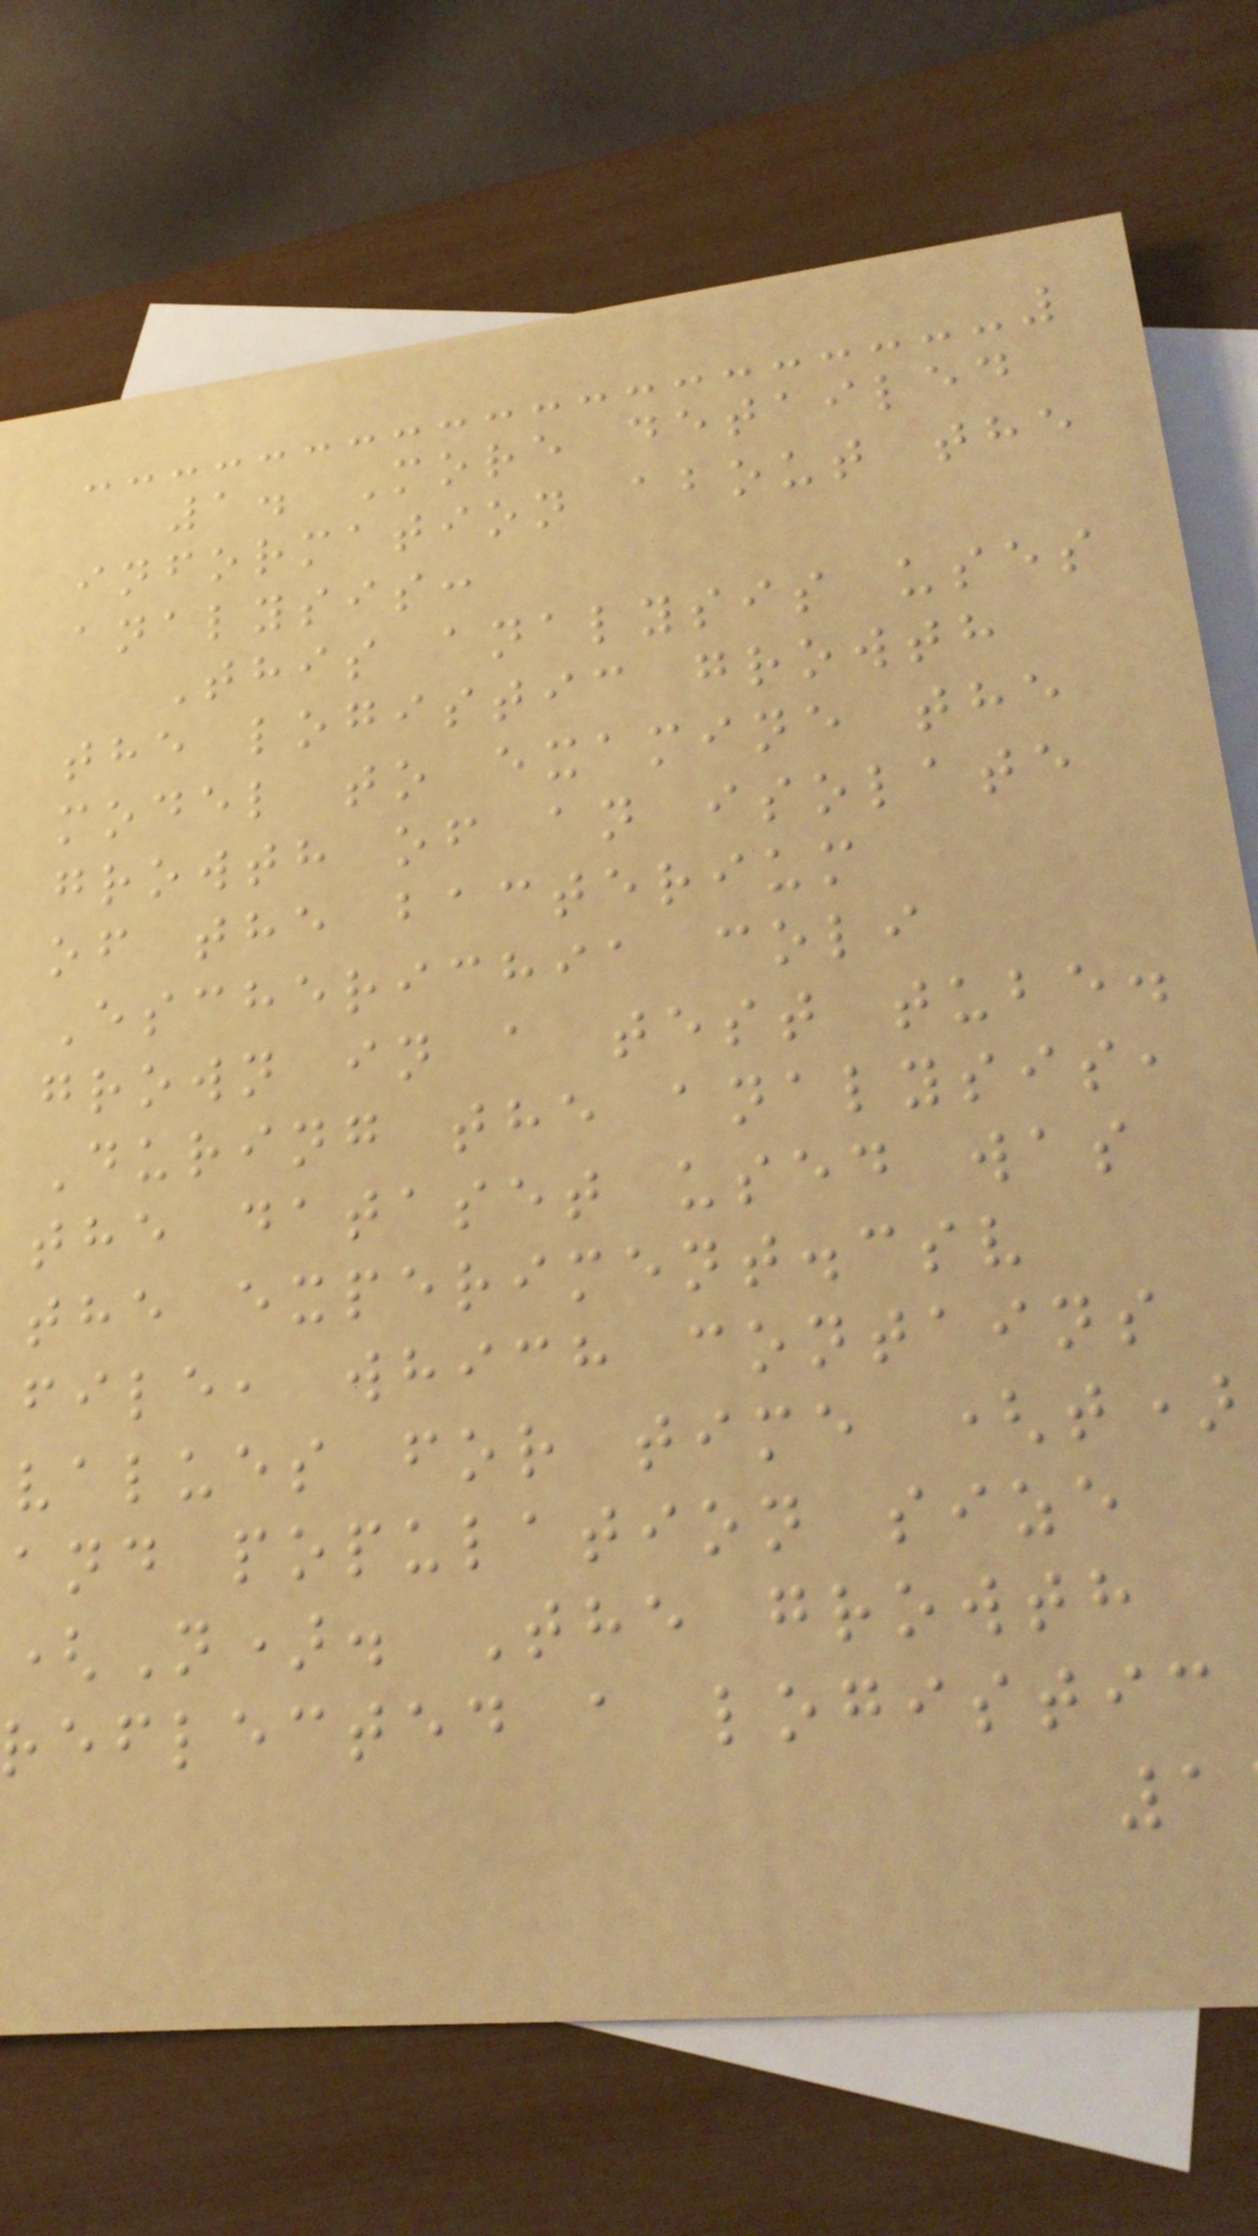1. More detailed
information about the
analysis:
This analysis uses
the logistic growth
model to examine the
growth of an isolate
of the bacterium
Escherichia coli
grown in a test tube.
During the analysis,
the dataset used was
the experiment.csv
file, which contains
values for time (t)
and population size
(N). The growth
reflected a logistic
